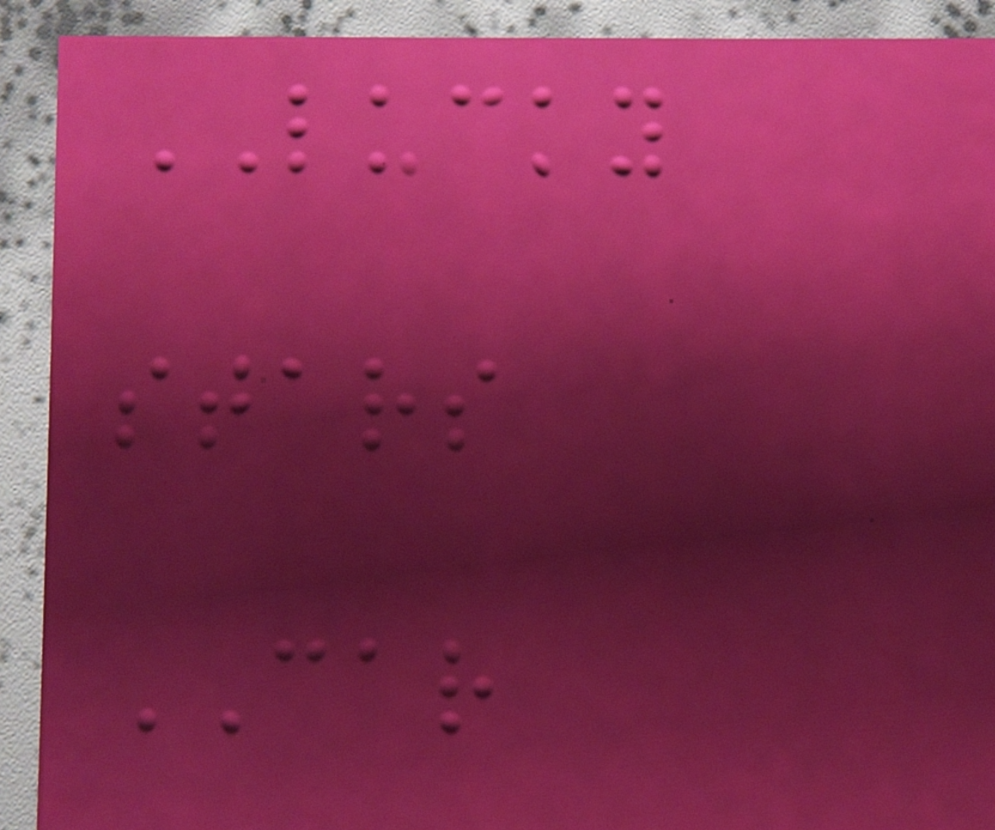LUCKY
stars
CAR
